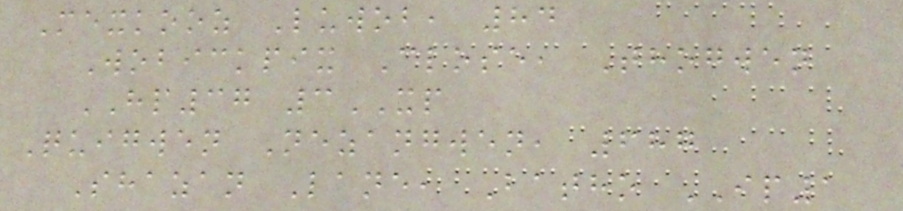Mexkooz Luwob, 84
Wobickpix Close, Thogwen
HP37 3XP
Quigwen Nezangwen, 687
Shazan Lane, Batho IP1
